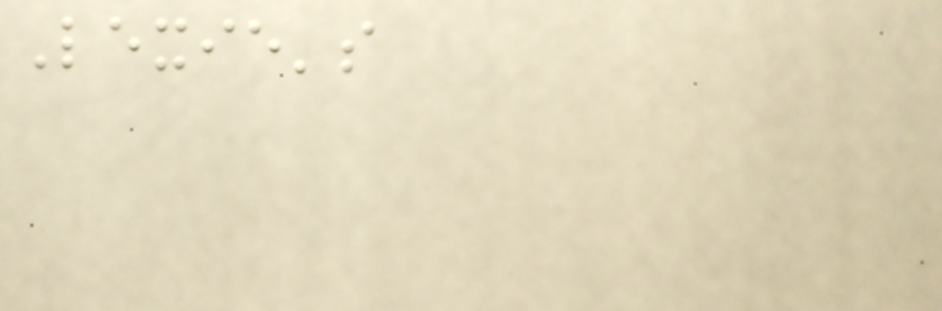Lexie's
